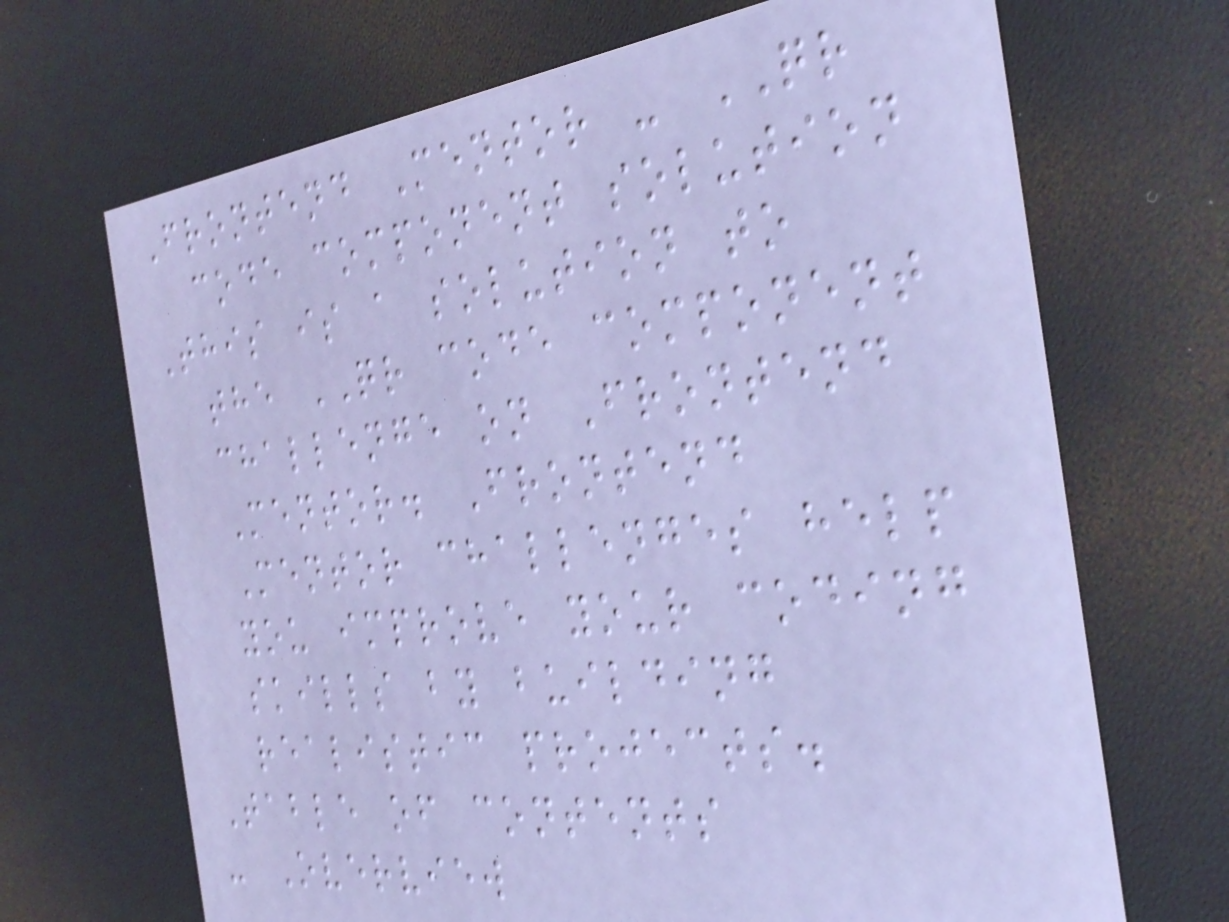Frontend Mentor - QR
code component solution
This is a solution to
the QR code component
challenge on Frontend
Mentor. Frontend
Mentor challenges help
you improve your coding
skills by building
realistic projects.
Table of contents
- Overview
